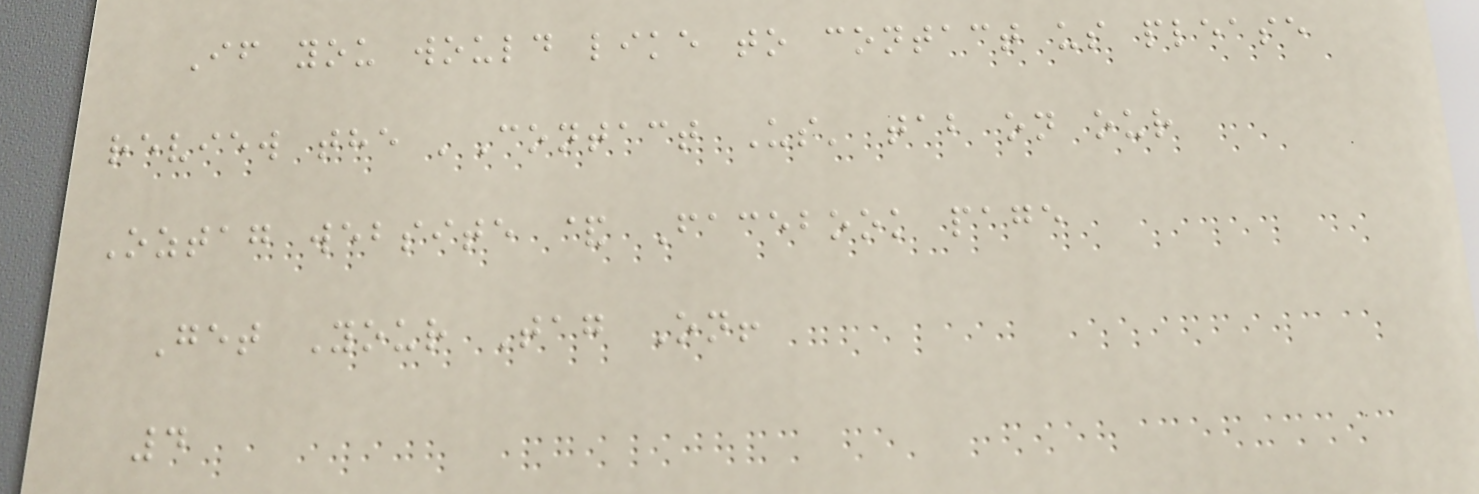If you would like to contact us please
review the 'Contact Us' tab on our
Oztag website & Facebook page
Get Your Tag On!
4
